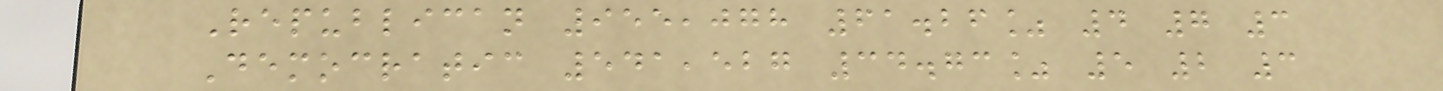Republican 955,078 61.26% 4 7 3
Democratic 541,527 34.73% 5 2 3
